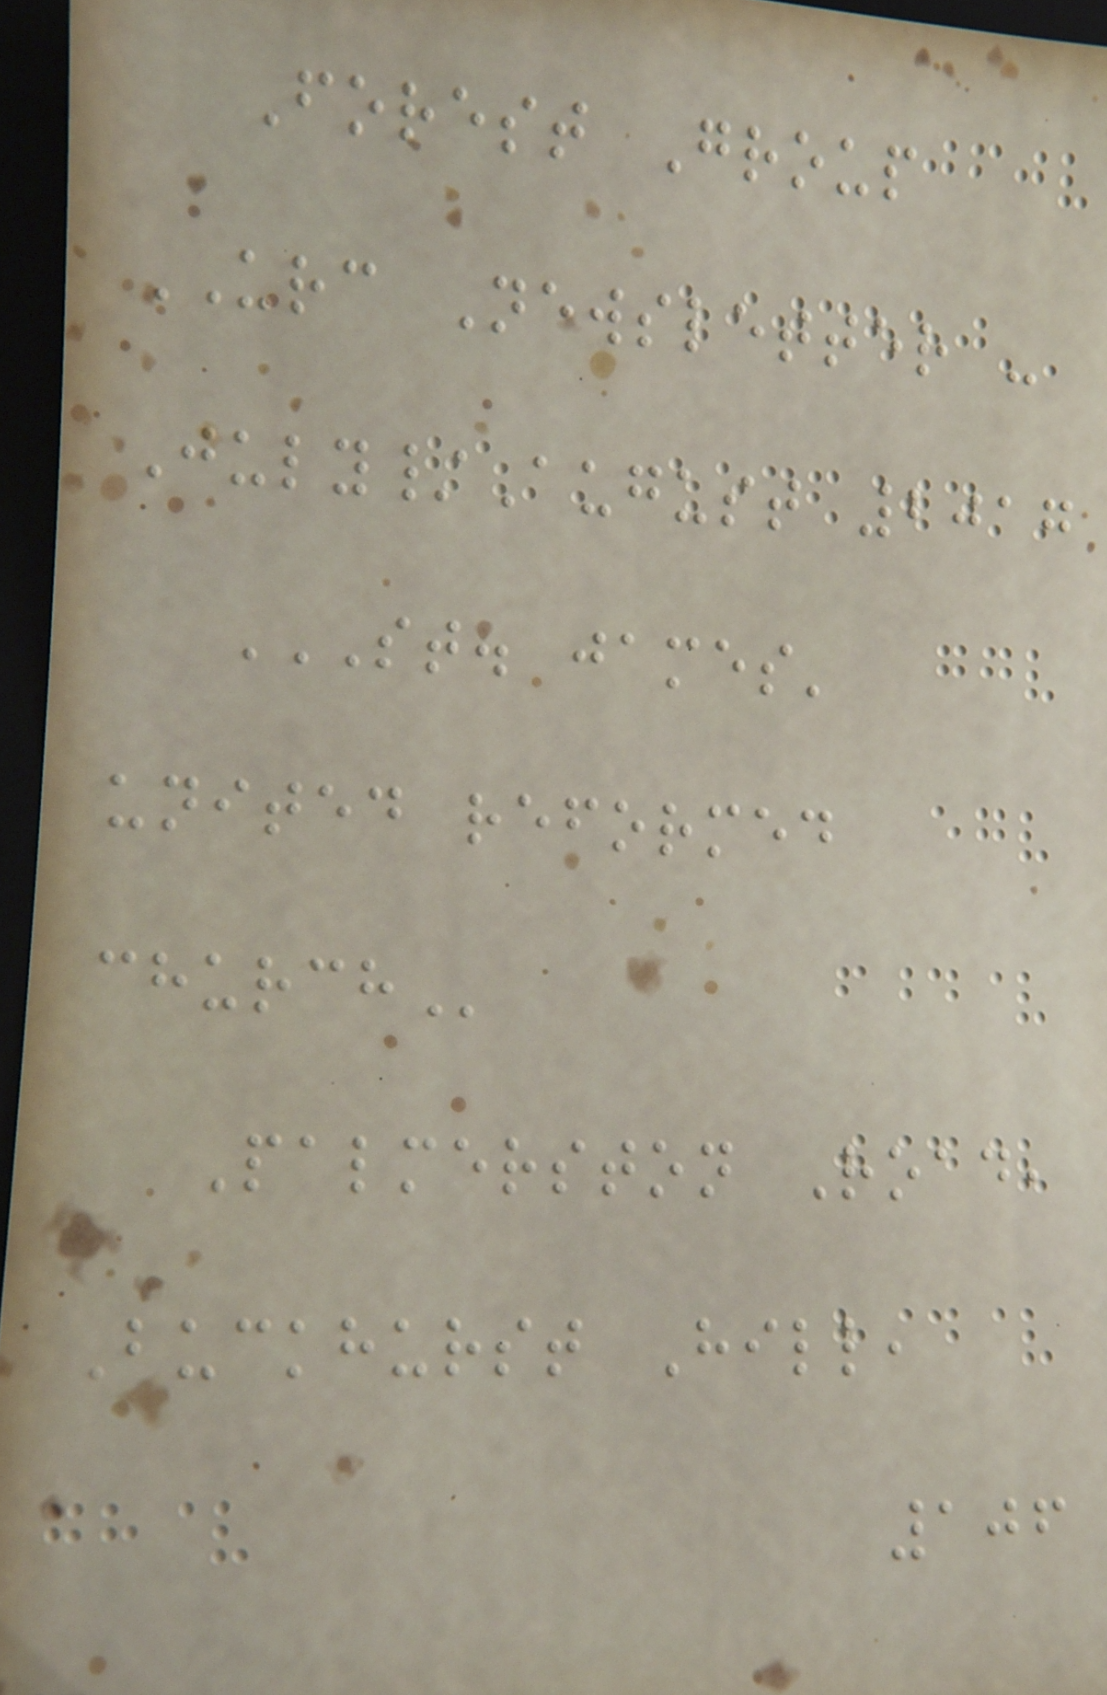Forest Group
URC Newsletter -
July/August 2017
ST. JAMES'
UNITED REFORMED
CHURCH
Palmerston Road,
Buckhurst Hill,
106
